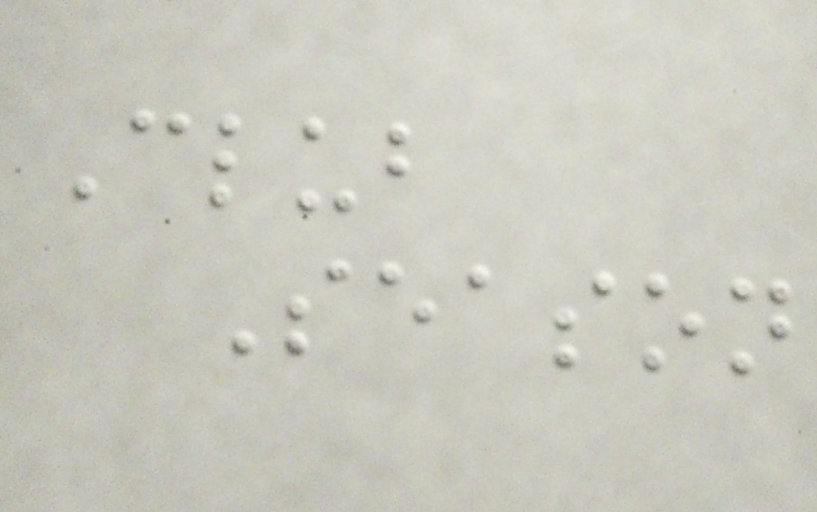Club
Season
